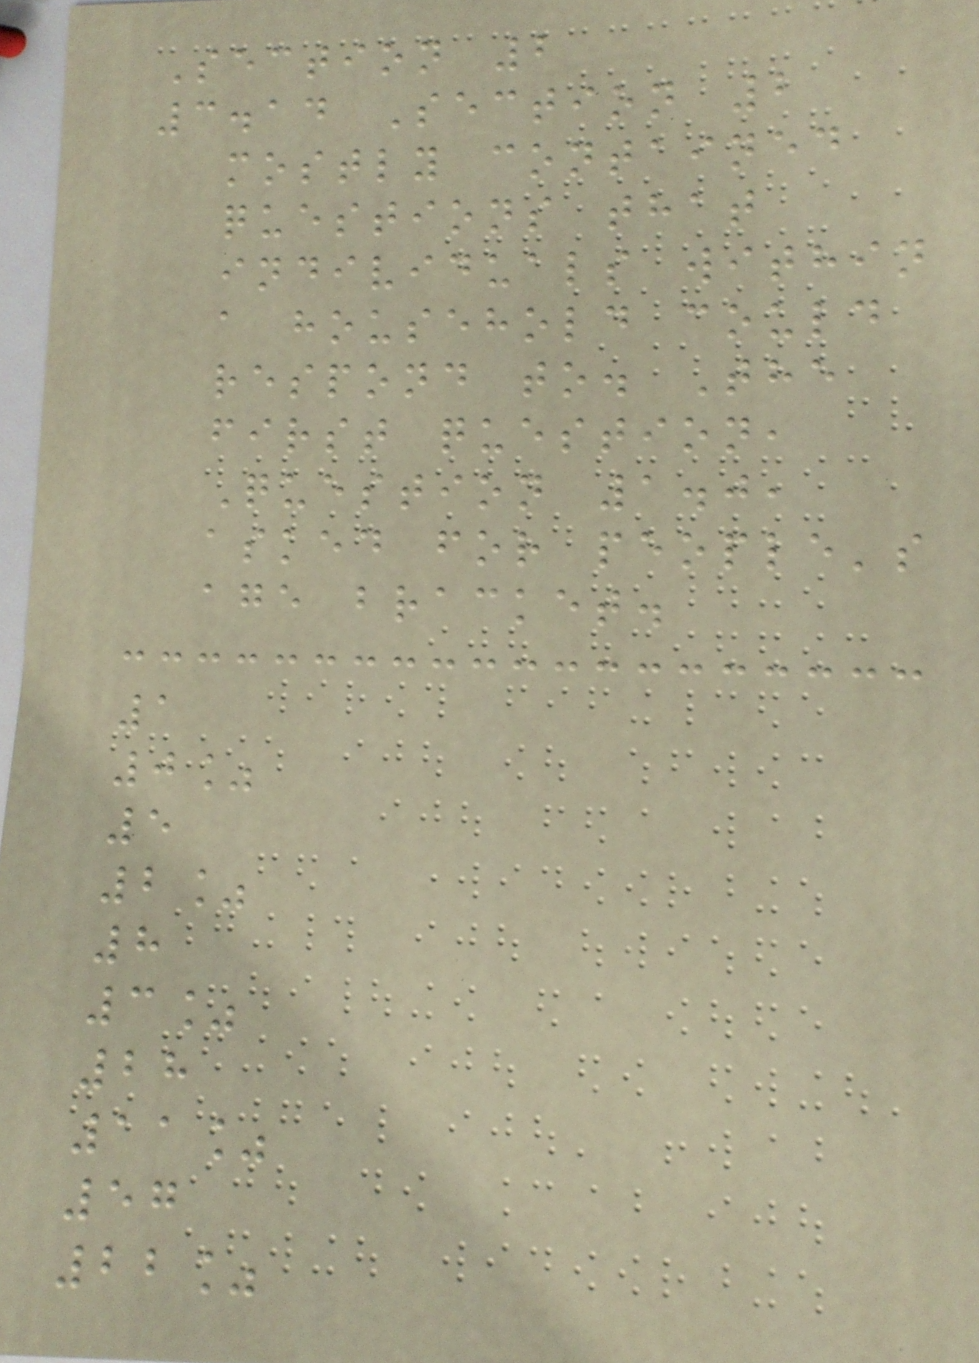Section 2
3.14 Section 2
mostly contained
questions that
individuals within
a household could
respond to. The
first question,
Question 1.0,
asked for people's
age bracket.
1
0%
5
2%
8
3%
28
11%
57
22%
